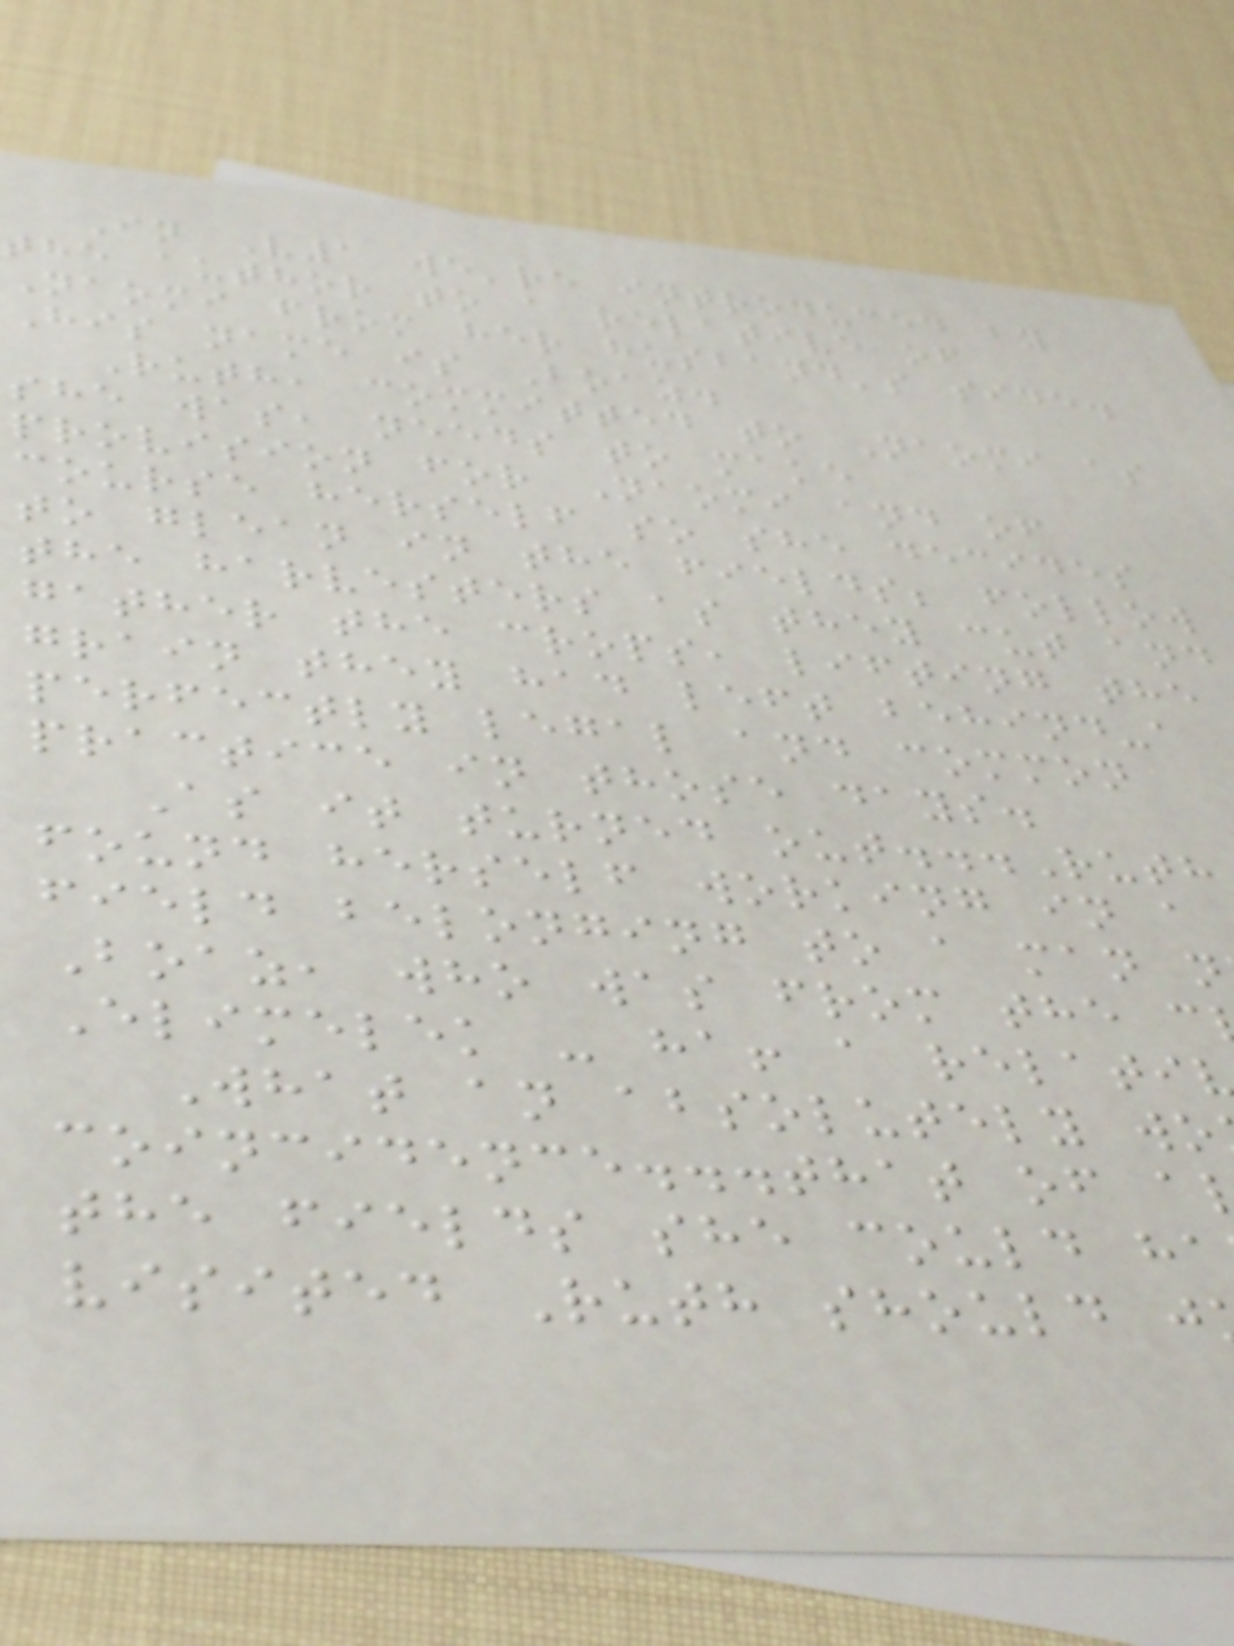In V1 we're introduced by
the author to a relative of
Naomi from her husband's side.
His name is Boaz.
Ruth, committed to Naomi as
she was, needs to make
provision for Naomi and of
course herself so she decides
to glean in the fields; follow
the harvesters as they cut and
gather the crops, lifting the
grain they had left behind-a
perfectly legal and common
practice in those days.
As it turned out...Ruth
found herself working in a
field belonging to a man n
Boaz, who was from the c
Elimelek - ha! a relati
What an absolutely wo
coincidence...that of a
the fields she could ha
visited Ruth should j
